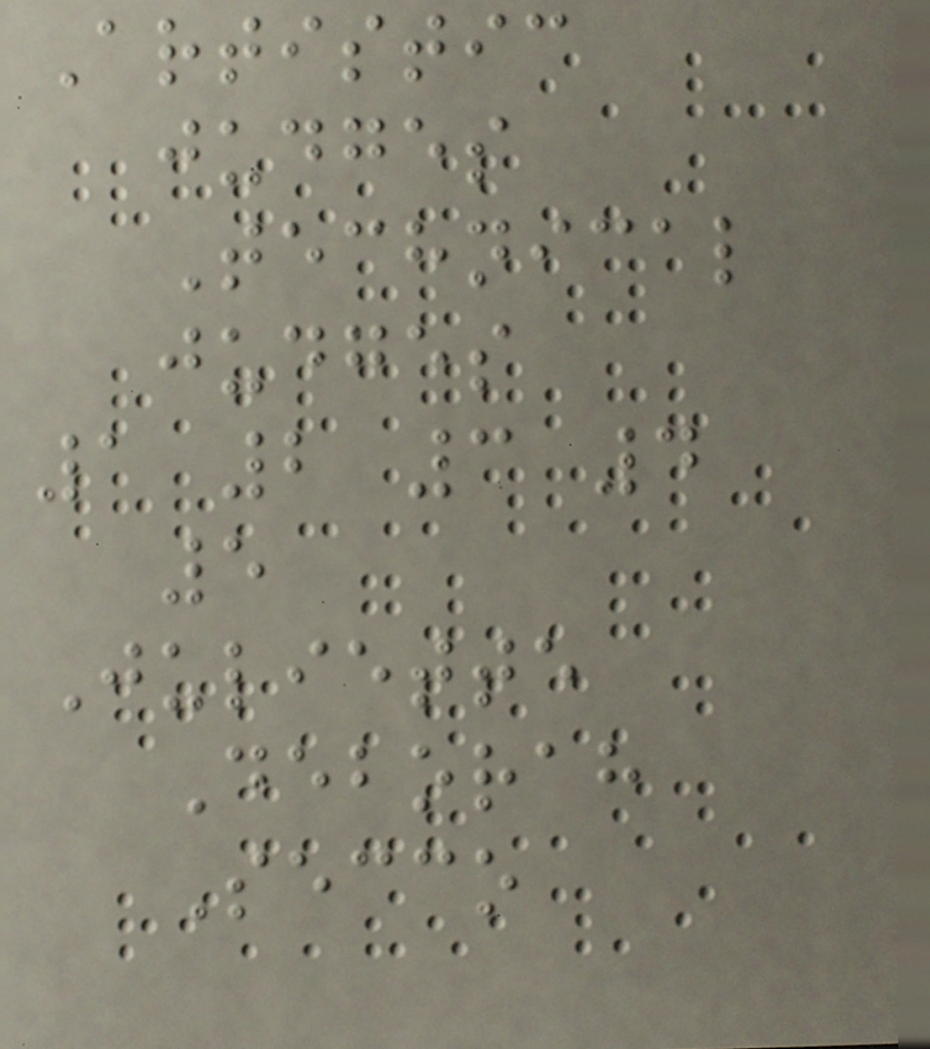Artistic
judges
Technical
judges
1 2 3 4
5
Juliette
Deborah
Secco
